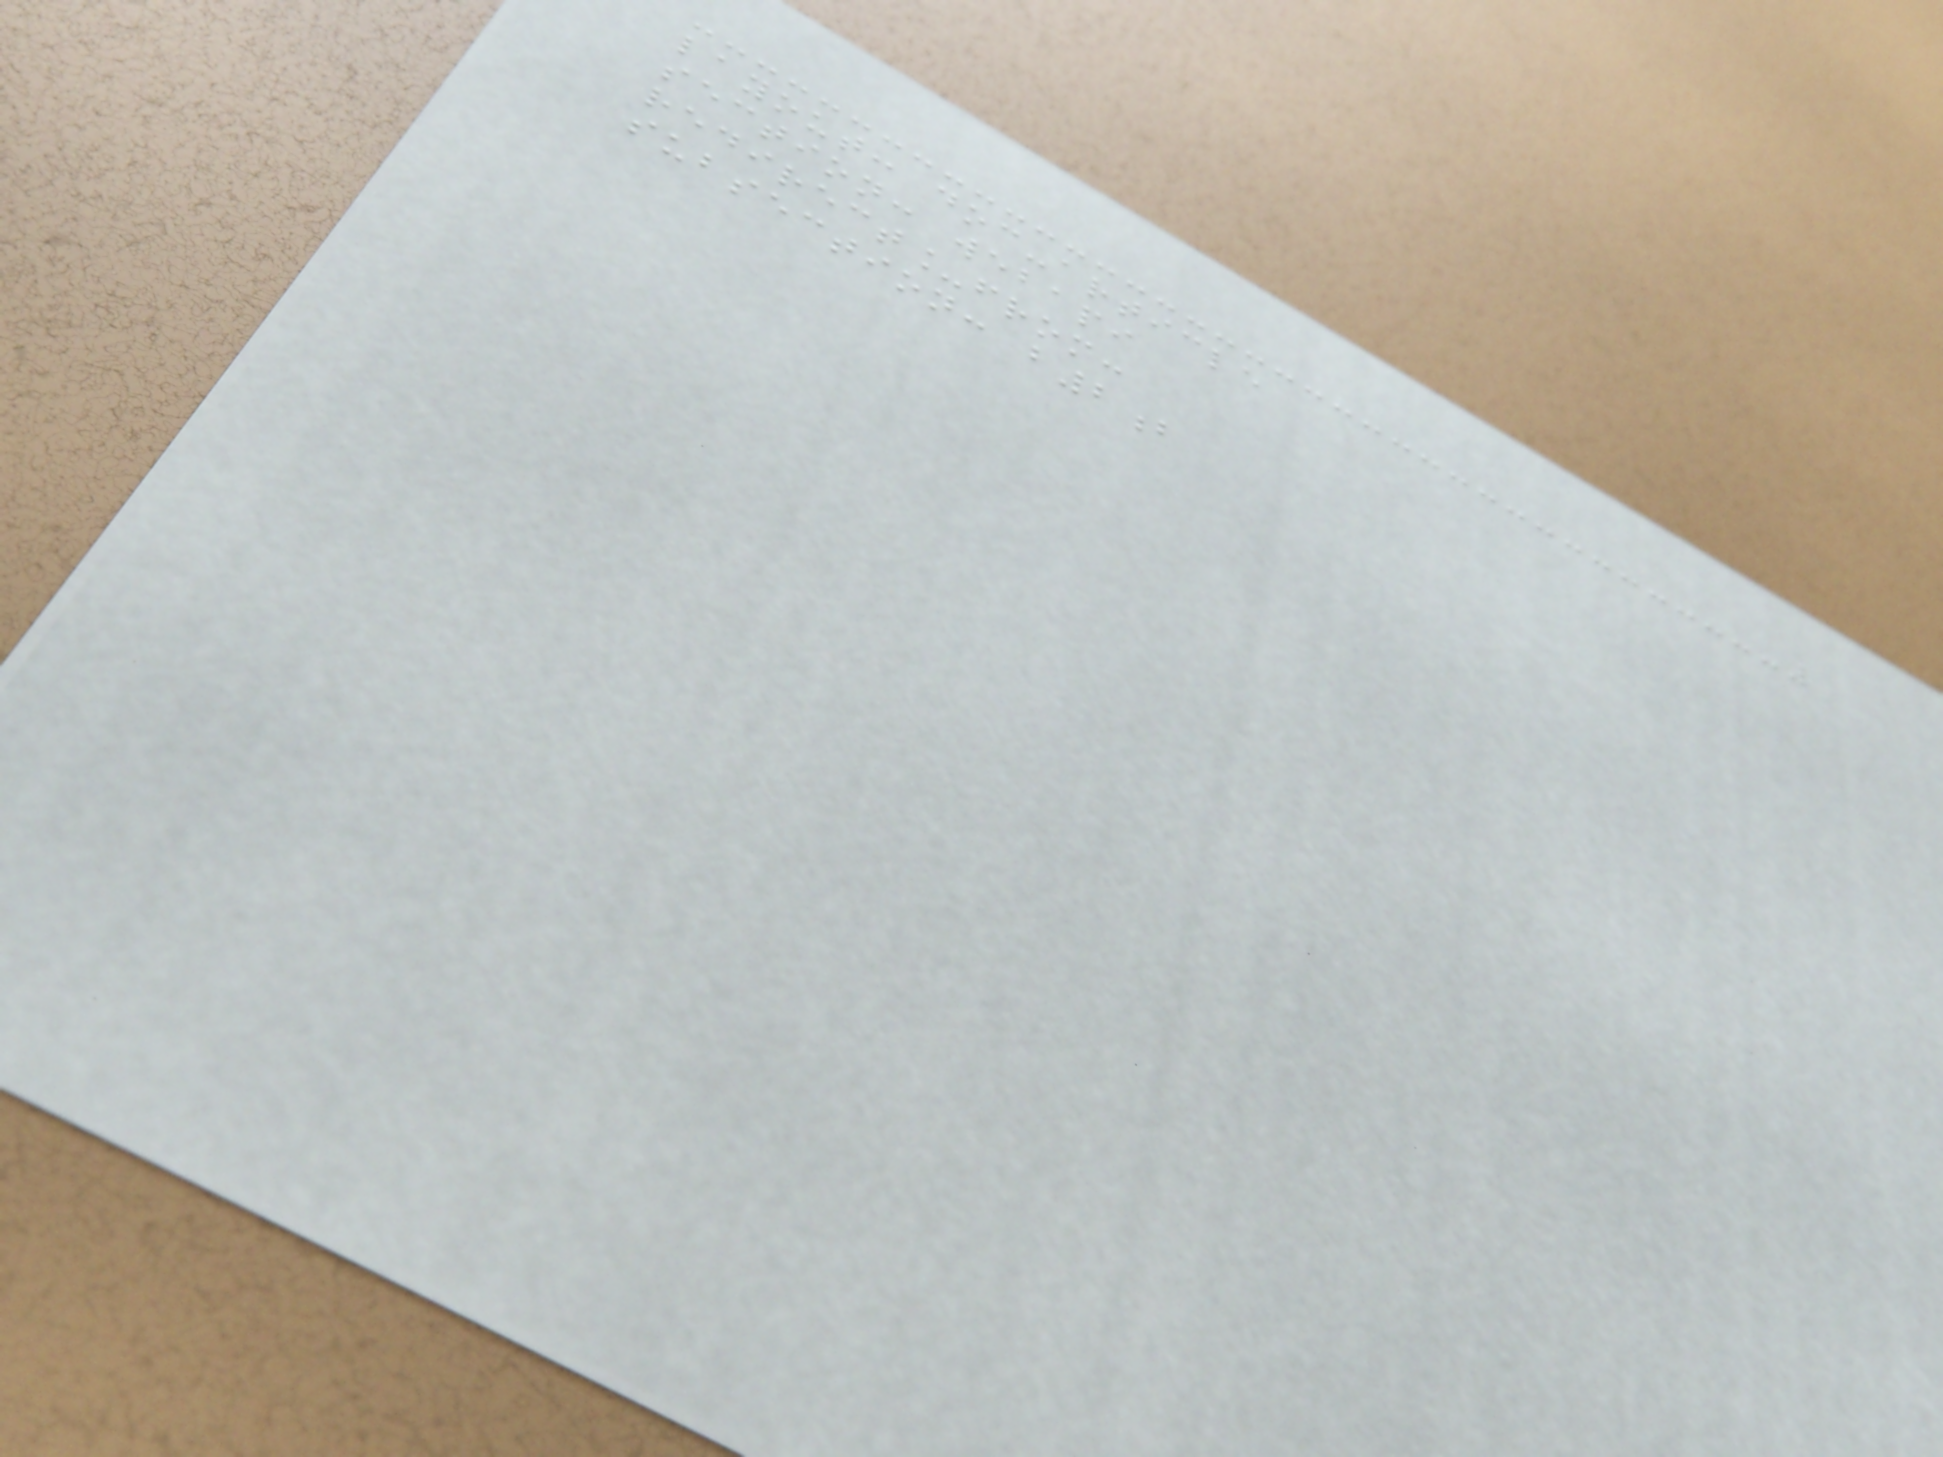layout: doc-article
section: webapi
redirect_from:
subsection: b2b
